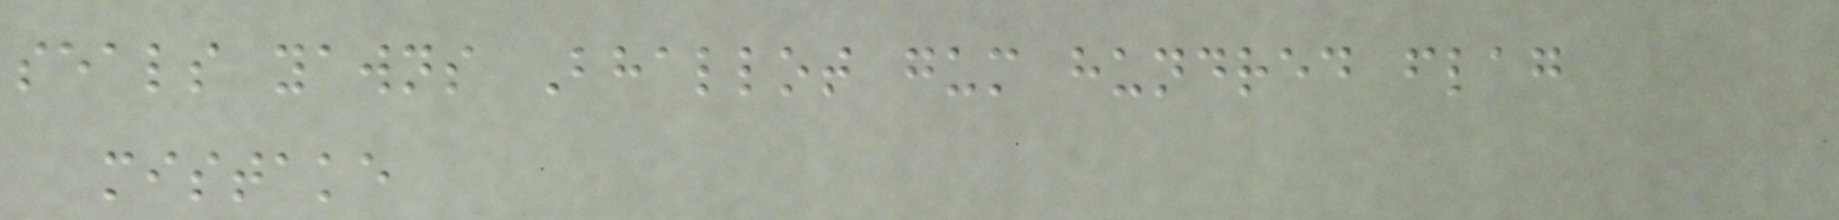seals yawns Bhallot gum hundred flag
mistake
